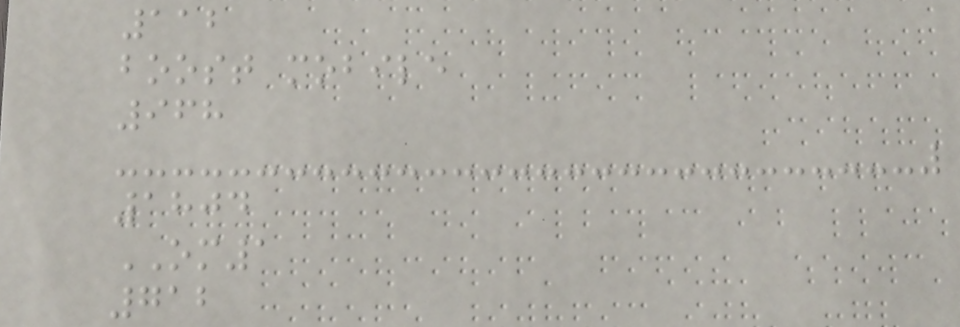112
boost mobile
968
1804
OM1
712
